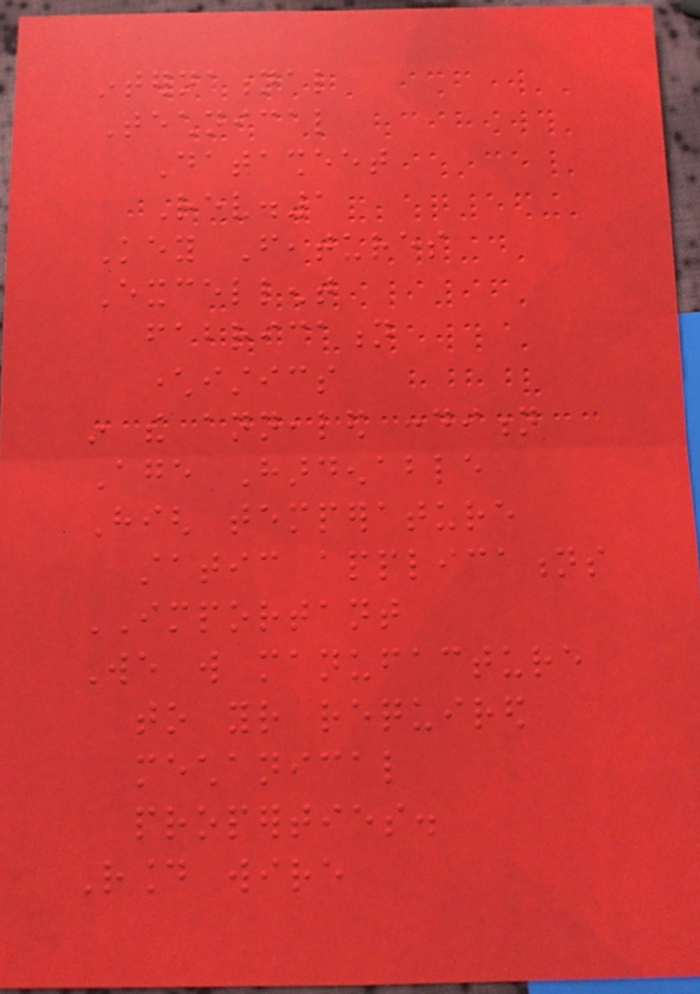international
Technical
Datasheet
Rev.1
Key Features
Excellent
fabrication
characteristics
in the annealed condition
Age Hardenable
High temperature
static applications
IMPORTANT
We will manufacture
to your required
mechanical
properties.
Round wire
